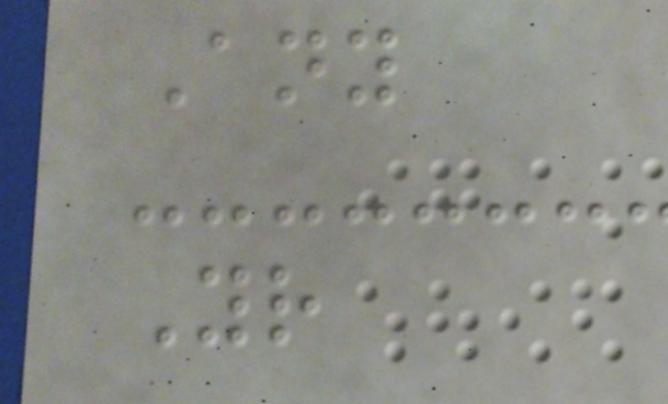Any
Your
